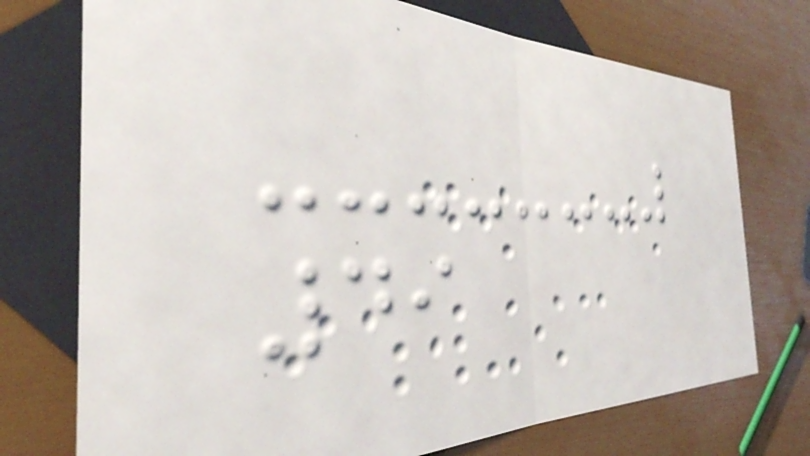49
